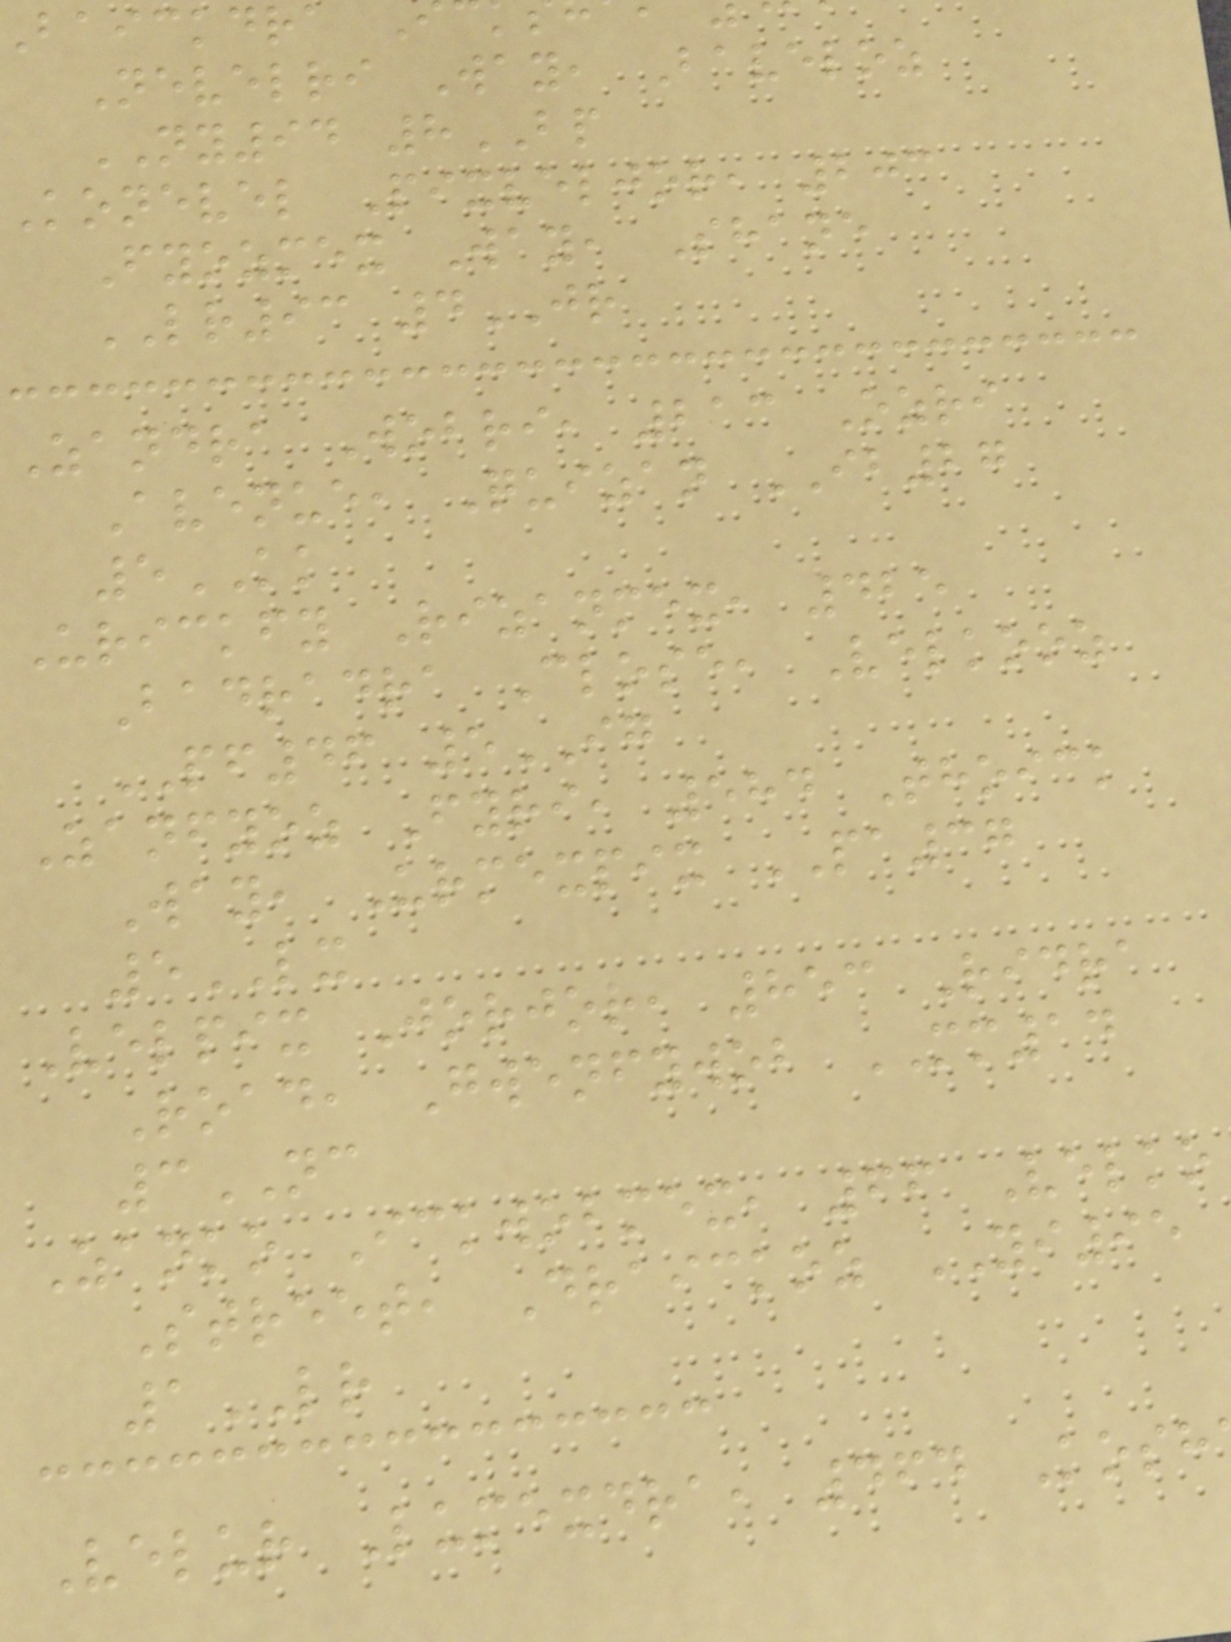baickdra
Nevelri Way, Baveloz
NY94 8BP
Konevel Pixveljor, 203
Fyozmex Way, Shane
LR93 4JR
Zandra Wobri, 213 Ozri
Avenue, Quizan IB27
5KK
Urickfy Rizanmex, 425
Badradra Close, Velkooz
PF46 5IG
Zanfyoz Fyri, 584 Thoick
Way, Urmexpix PA37
5LX
Velpix Jorjor, 853 Ridra
Road, Gwenfywob MM14
3NC
Zanko Ickwobmex, 66 Velko
Street, Draickoz YI95
1LR
Velur Lumexdra, 464 Kosh
